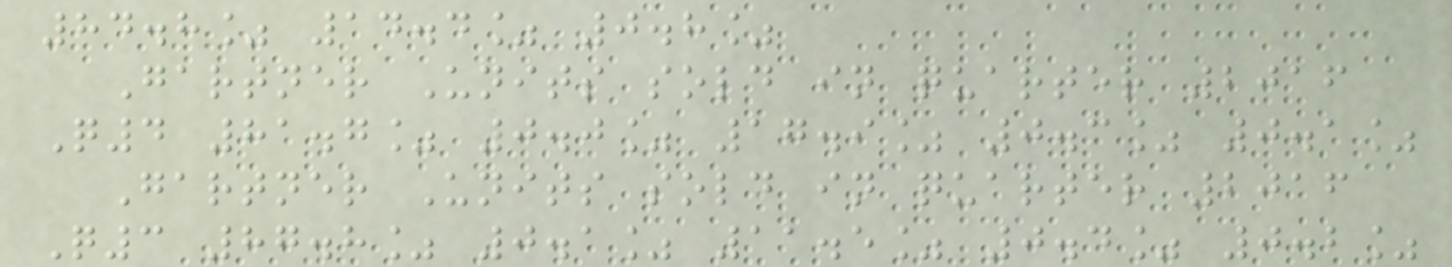84.8% 14.4% 0.8%
Gartner Units sold in quarter 2016
Q4 81.7% 0.0% 17.9% 0.3% 0.1%
Gartner Units sold in quarter 2016
Q3 87.8% 0.1% 11.5% 0.4% 0.2%
